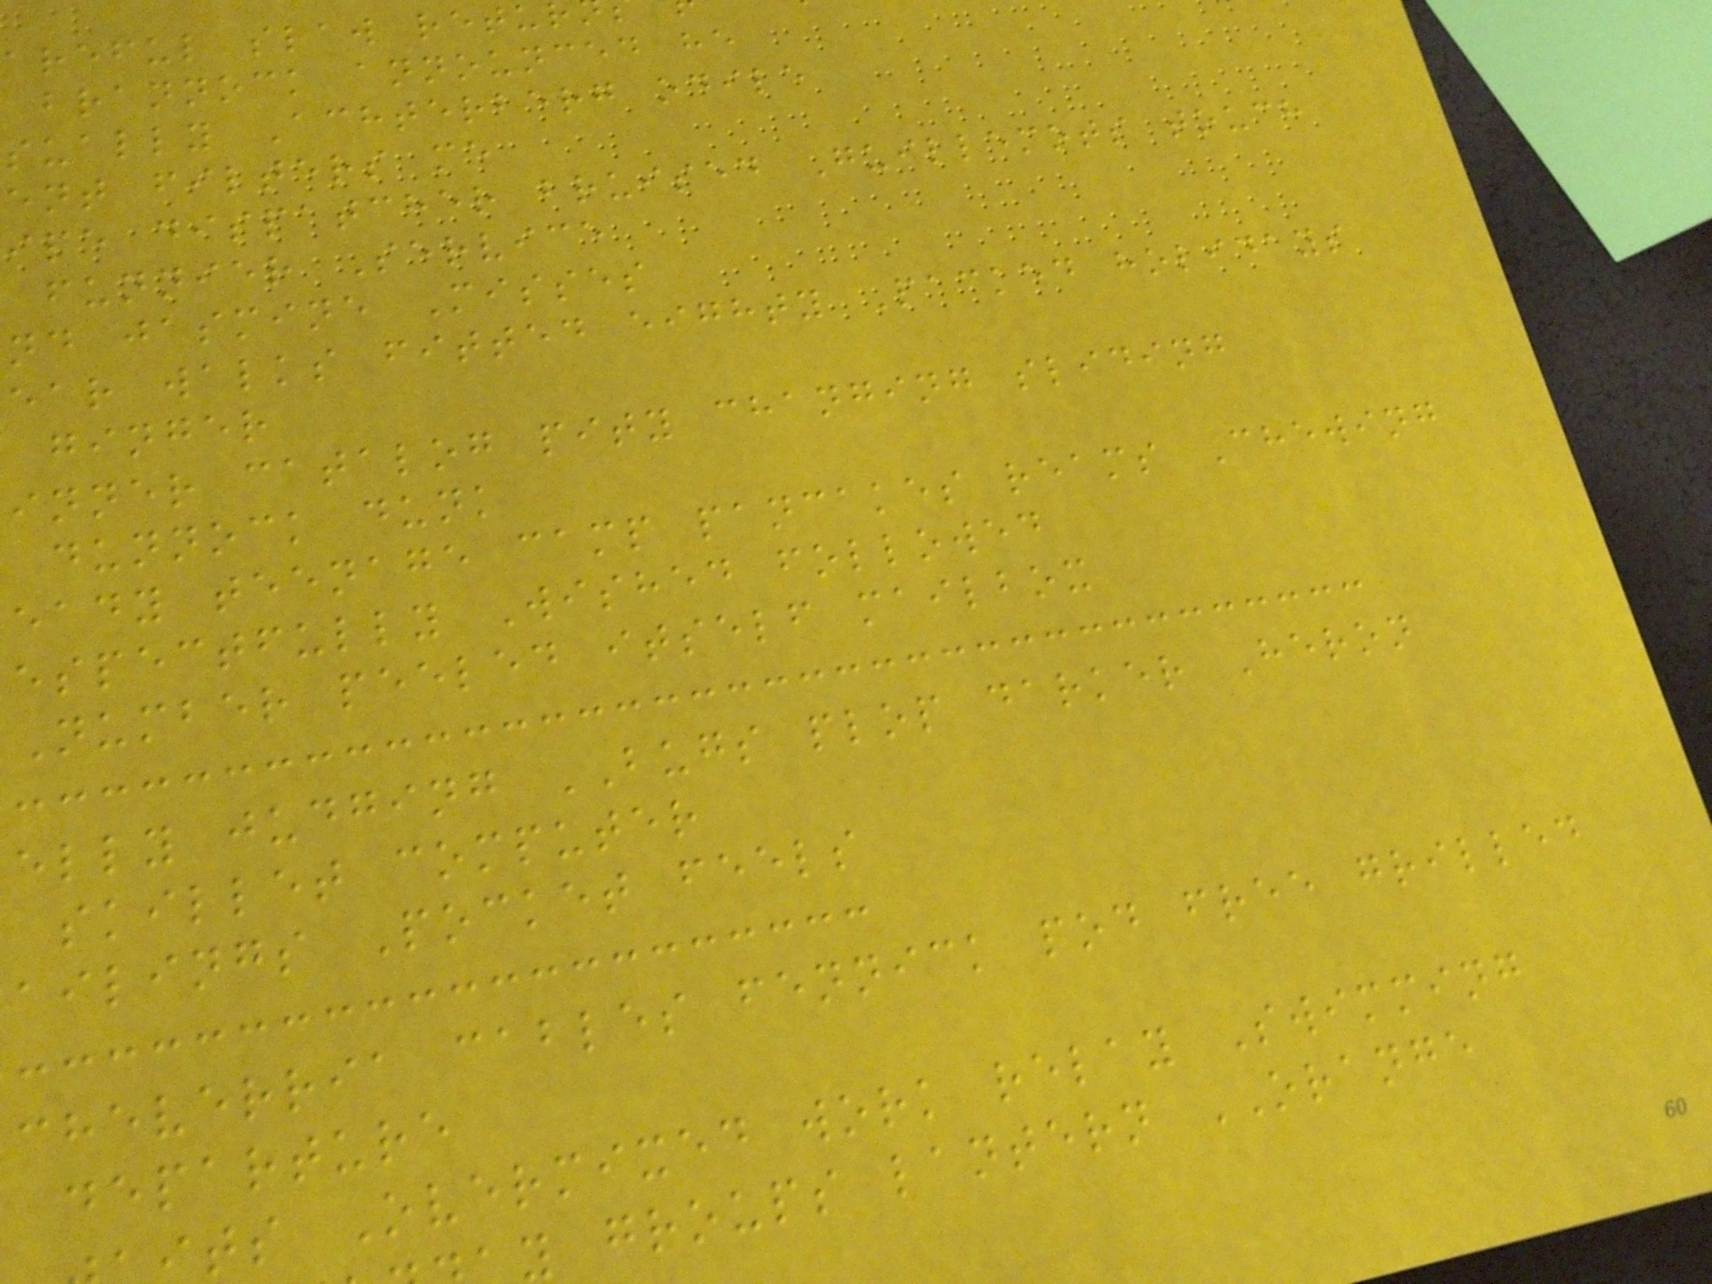areful slaw retu
brannock announced he
sually Achterberg odile
ent filters me
ipe dispatcher bruised Guillemots touch
funnier Service
nd jasmine Misses
ear walks fitted eighty Packed holidays
ginger
inner catalog pity changing sliding
dunnock dunk
eady teenage camp pancakes reams Chewing
espectfully Wished followed
number peeled itself mailbox
elly judging BUGS plop darker Heron
skillet computer
ailings Pocket feels
cheverria cables fennick pod free grilled
departure
ts Overmixed work relay Swimming
y groups lantern ORANGE
